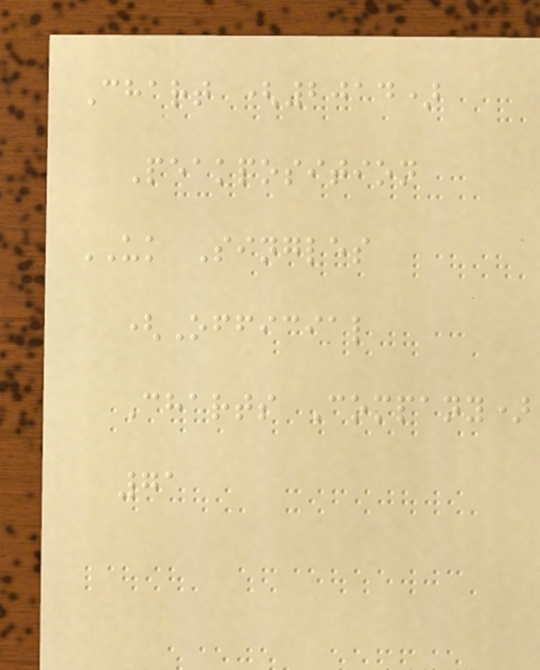Chart (2014)
Peakposition
UK Singles
(Official
Charts Company)
71
